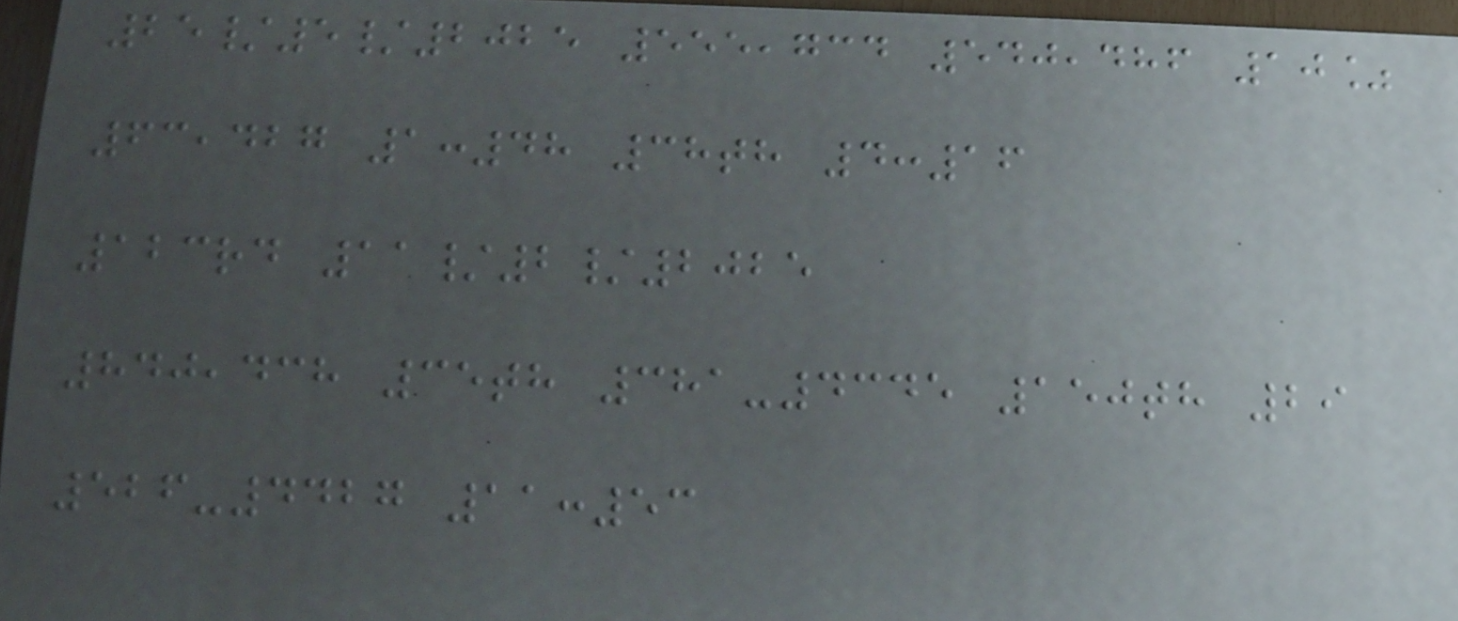25/5/2025 555,734 540,486 10%
63,427 1:48 38th 4:16
123rd 11/2/2025
840,438 35th 381-4345 150th 29
526-4427 11:53
